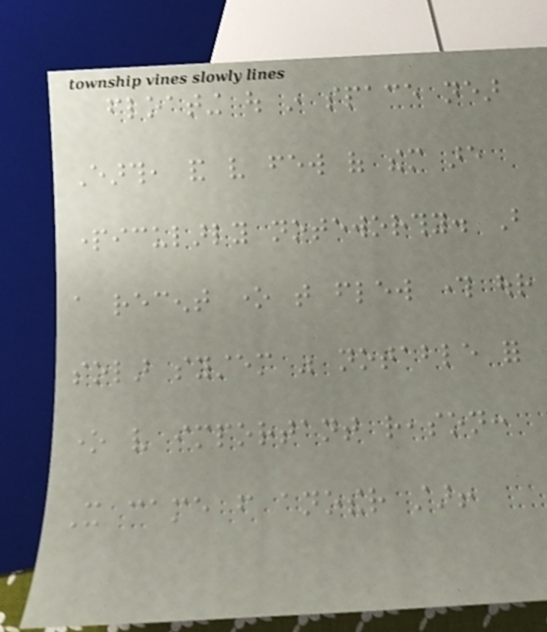floating out in space near
Earth, and very few of them are
particularly noteworthy. But
a recent one that flew through our
solar system was notable for
one very important reason:
It came from another star!
